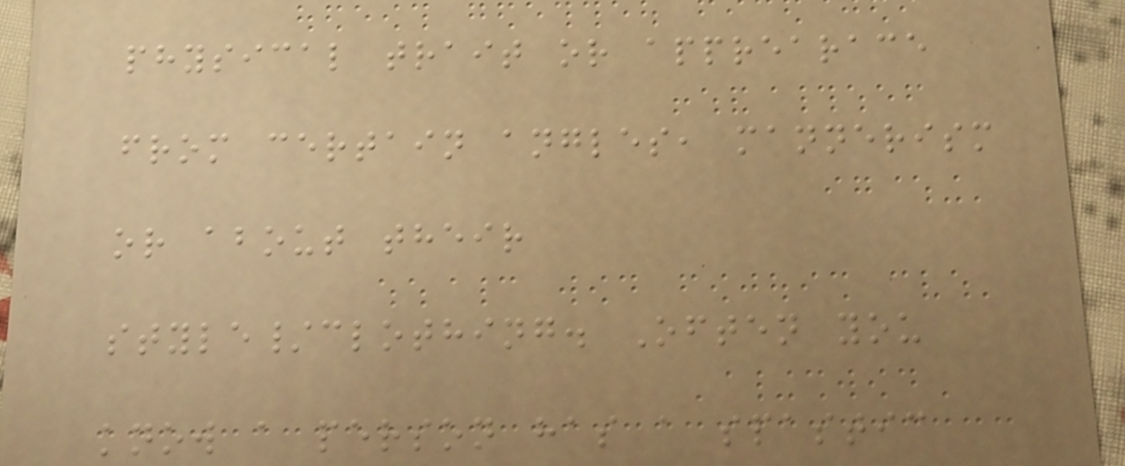physical trait or apprearace
from certain angles, mannerism
or about their
style/clothing. Often you
know a person has a spastic
